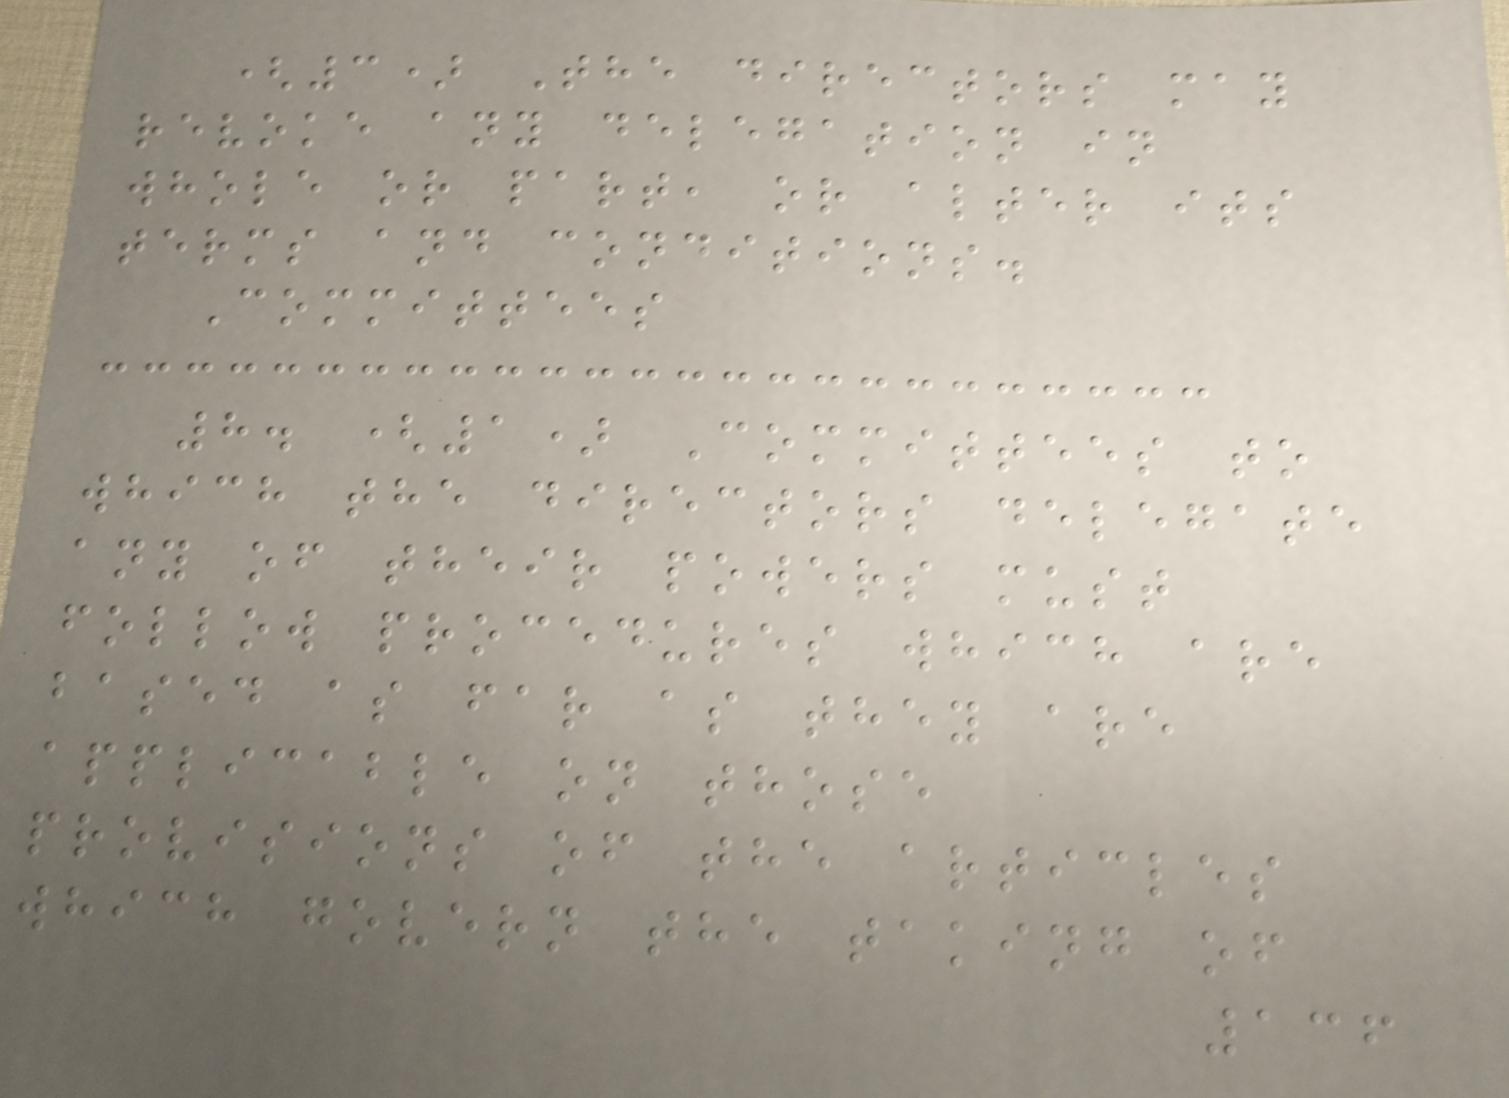(3) The directors may
revoke any delegation in
whole or part, or alter its
terms and conditions.
Committees
8. (1) Committees to
which the directors delegate
any of their powers must
follow procedures which are
based as far as they are
applicable on those
provisions of the articles
which govern the taking of
136
